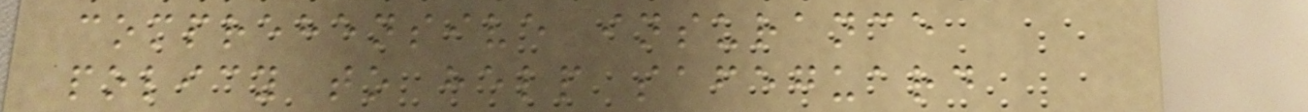comprehensive insurance
policy to help safeguard
